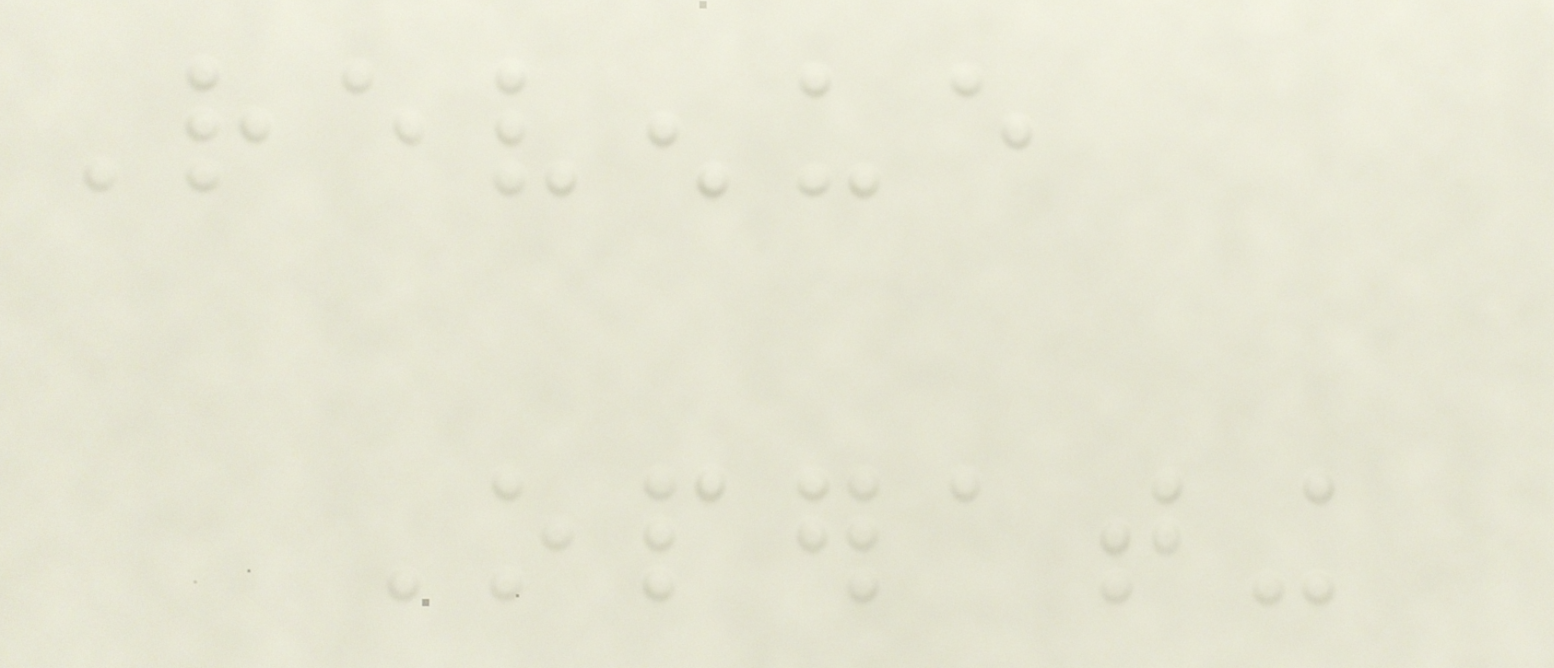Revenue
Operating
